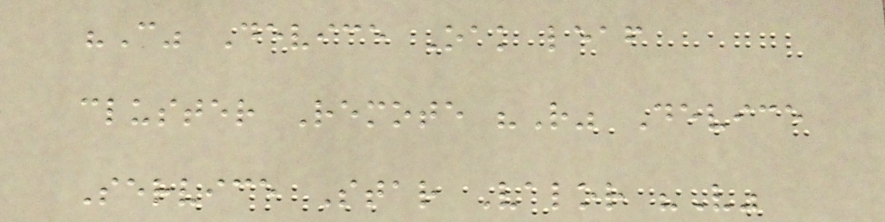"C" Device Oak leaf
cluster Remote "R" Device
Service Star Valor "V"
